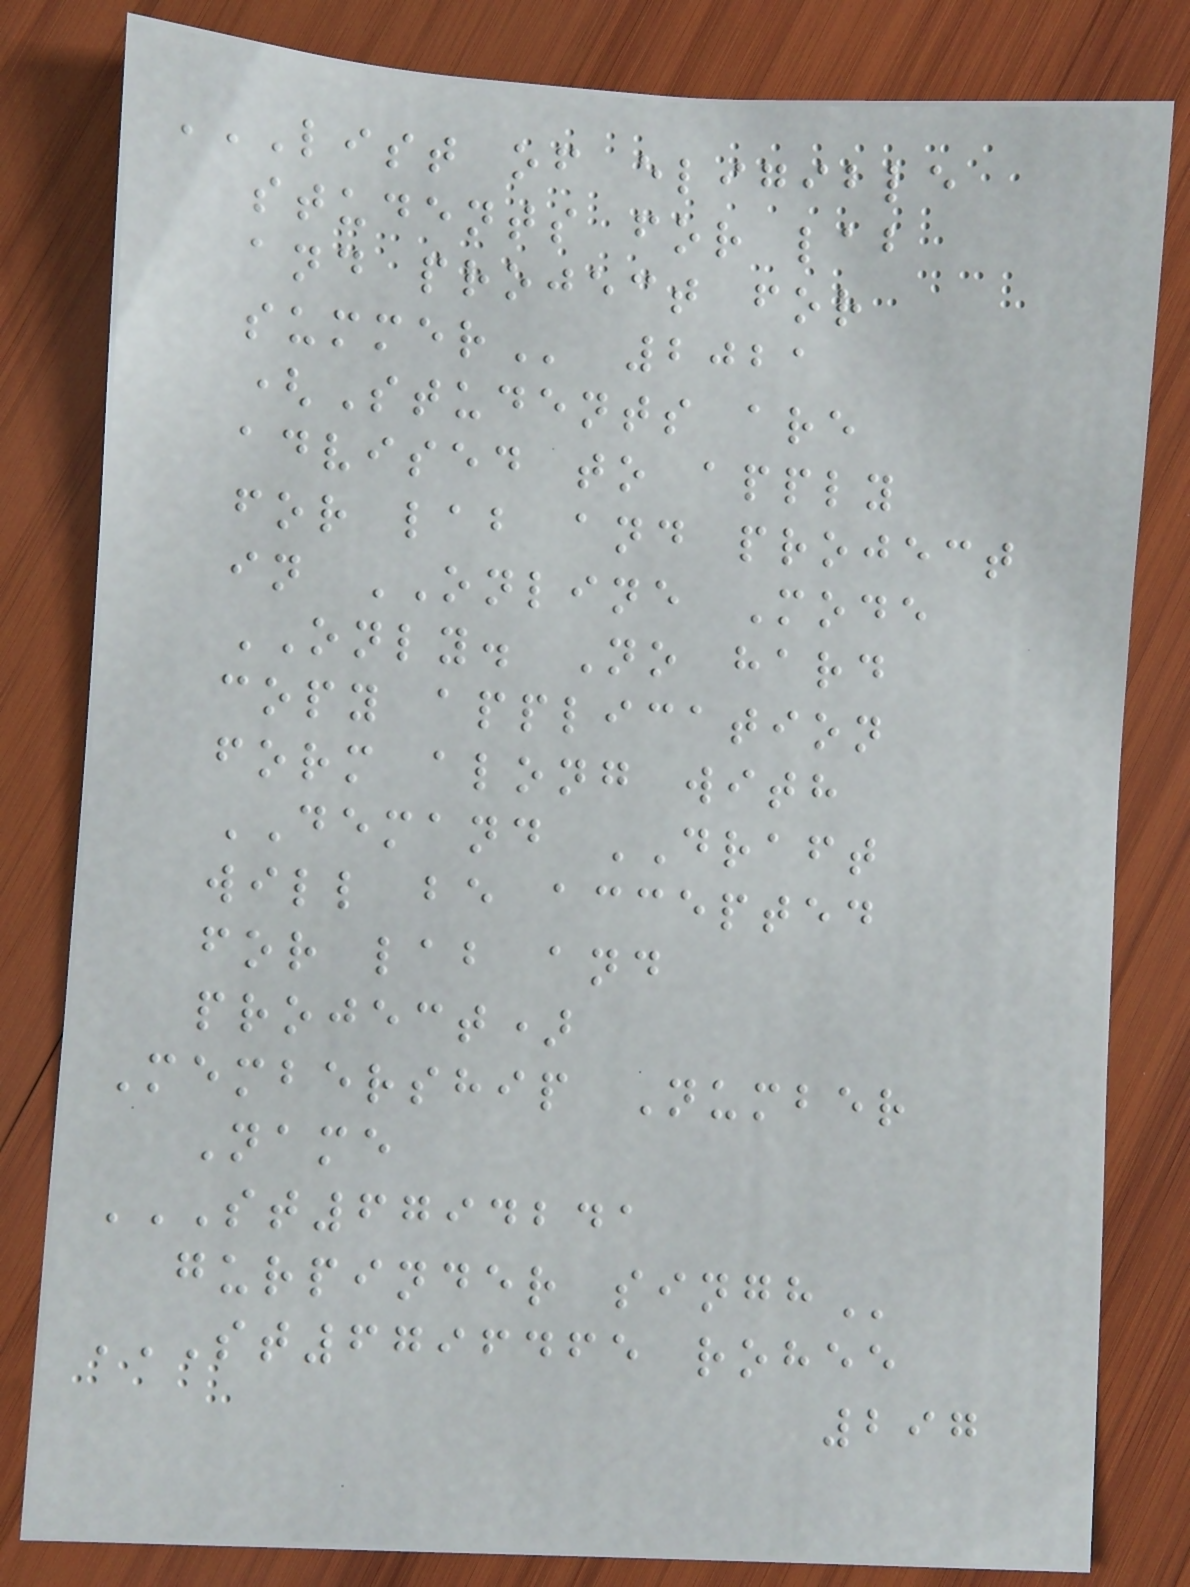LIST OF ELIGIBLE
STUDENTS FOR LAB
AND PROJECT FOR
SUMMER 2021
(Students are
advised to apply
for lab and project
in ONLINE Mode
ONLY. No hard
copy application
form along with
DEMAND DRAFT
will be accepted
for lab and
project)
Membership Number
Name
ST6794241
GURPINDER SINGH
ST6796465 ROHEE
297
